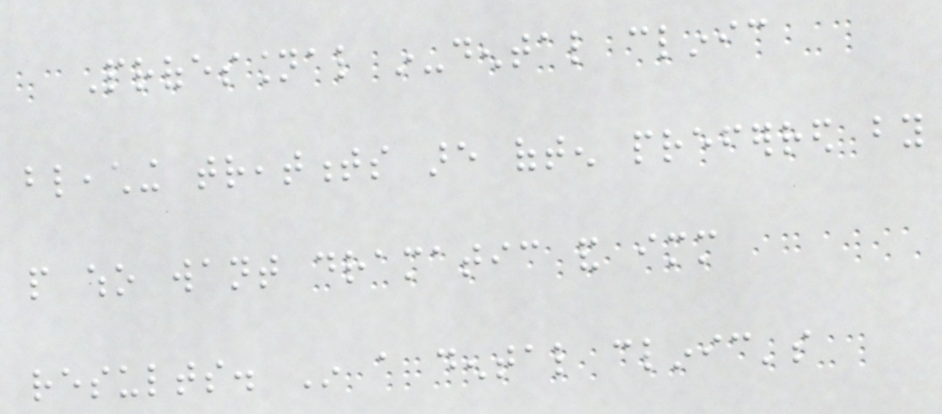Professional in-dental clinic
bleaching treatments are often preferred by
people who want dramatic and immediate
results. In a dental clinic's
